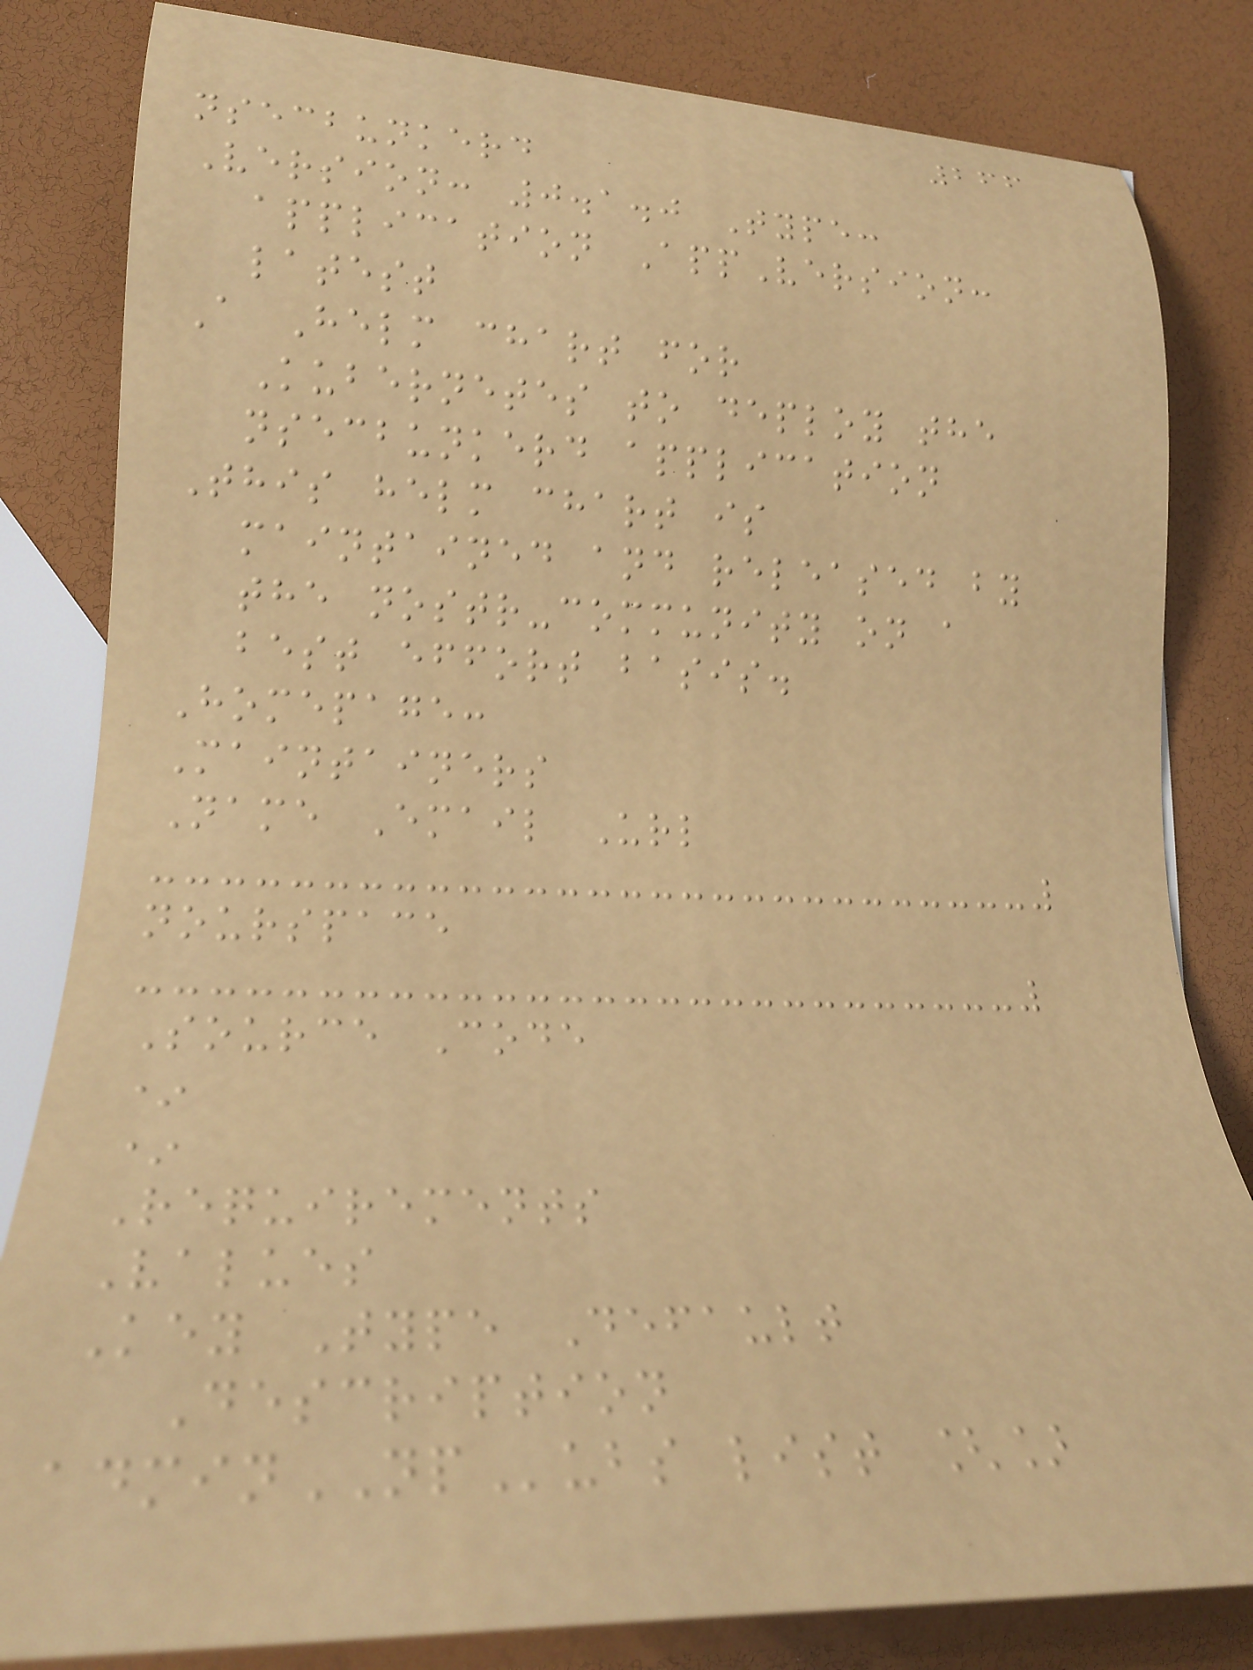266
nsecbunkerd
Version: 0.1.0 Type:
application AppVersion:
latest
A Helm chart for
Kubernetes to deploy the
nsecbunkerd application
This helm chart is
maintained and released by
the nostr-community on a
best effort basis.
Homepage:
Maintainers
Name Email Url
nourspace
Source Code
*
*
Requirements
Values
Key Type Default
Description
adminNPubs list []
